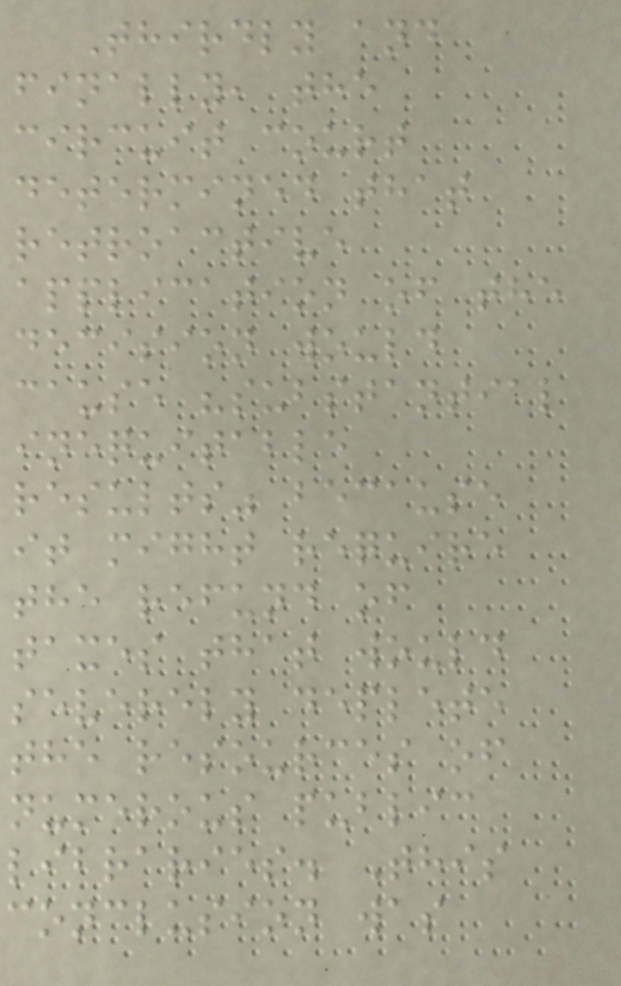Thirdly and
finally, the
circuit court
determined that
retroactive
application of the
decision would
cause "substantial
inequitable
results" because
it might require
the refund of
taxes that would
severely deplete
the resources of
numerous public
libraries. This
conclusion was
